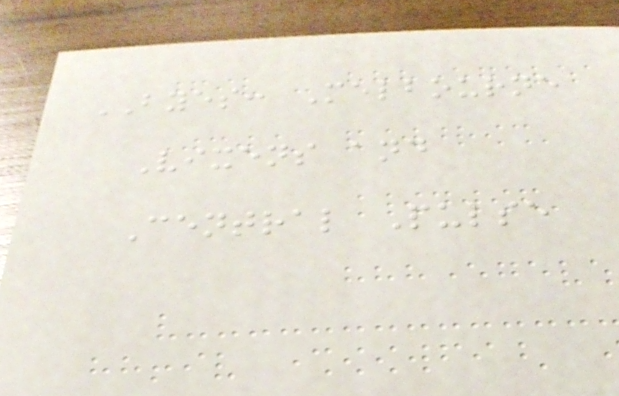BYES: Melbourne
Vixens and
Central Pulse
